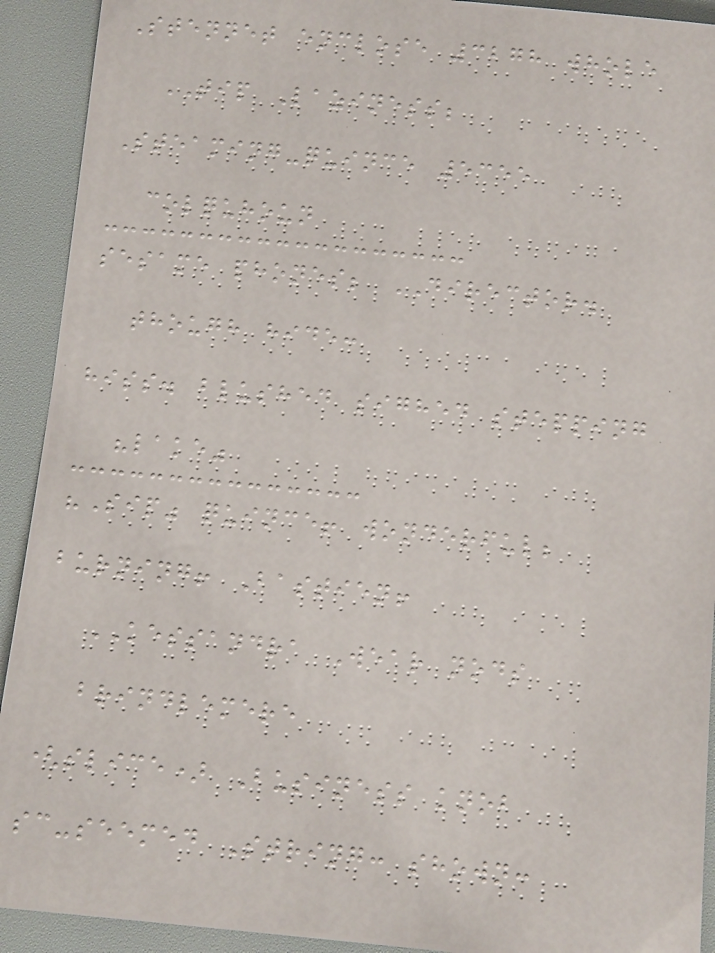Stennet enclose 3278 whole
TIP Laziness;
Steaming-quince 5355
colquhoun
sesame phones; DIRECTOR.
though hide:
hiss. blushed sighed stepping
"lake"
"Sip" quince! wonderful;
burning! Bastien!
KESSANDRA Wear nods
brindlemere
(slice) Business knob
sc-seemed String: shown:
